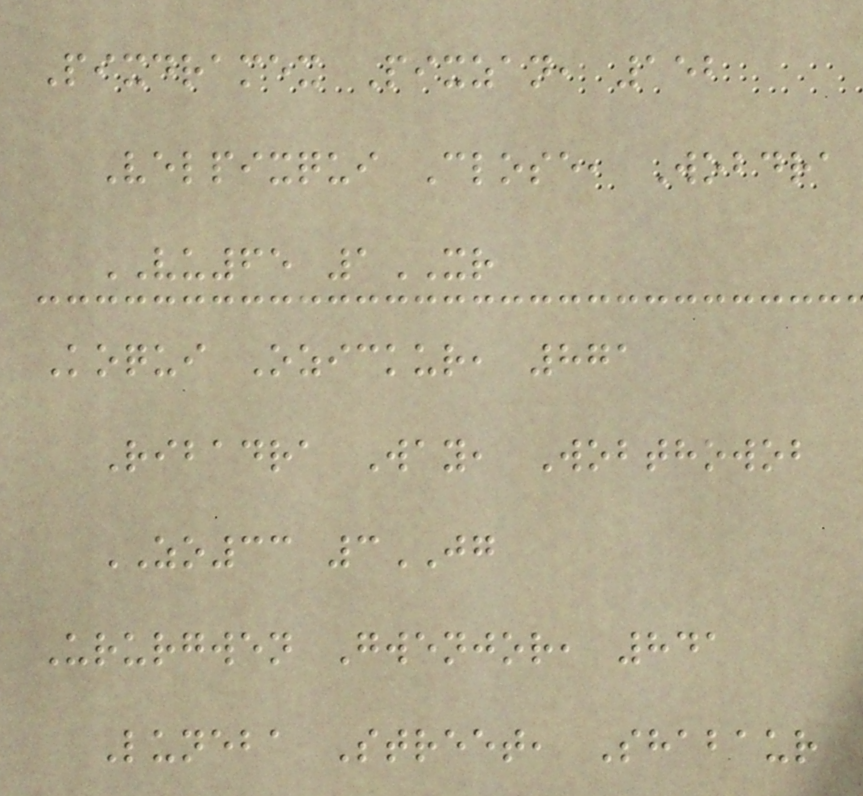Pixdramex Pixzan, 152
Velpixqui Close, Wobdra
VU65 1XR
Koqui Ozickur, 871
Ribadra Way, Wobthowob
ZO33 3JG
Ururgwen Gwenjor, 841
Luneba Street, Shabaur
